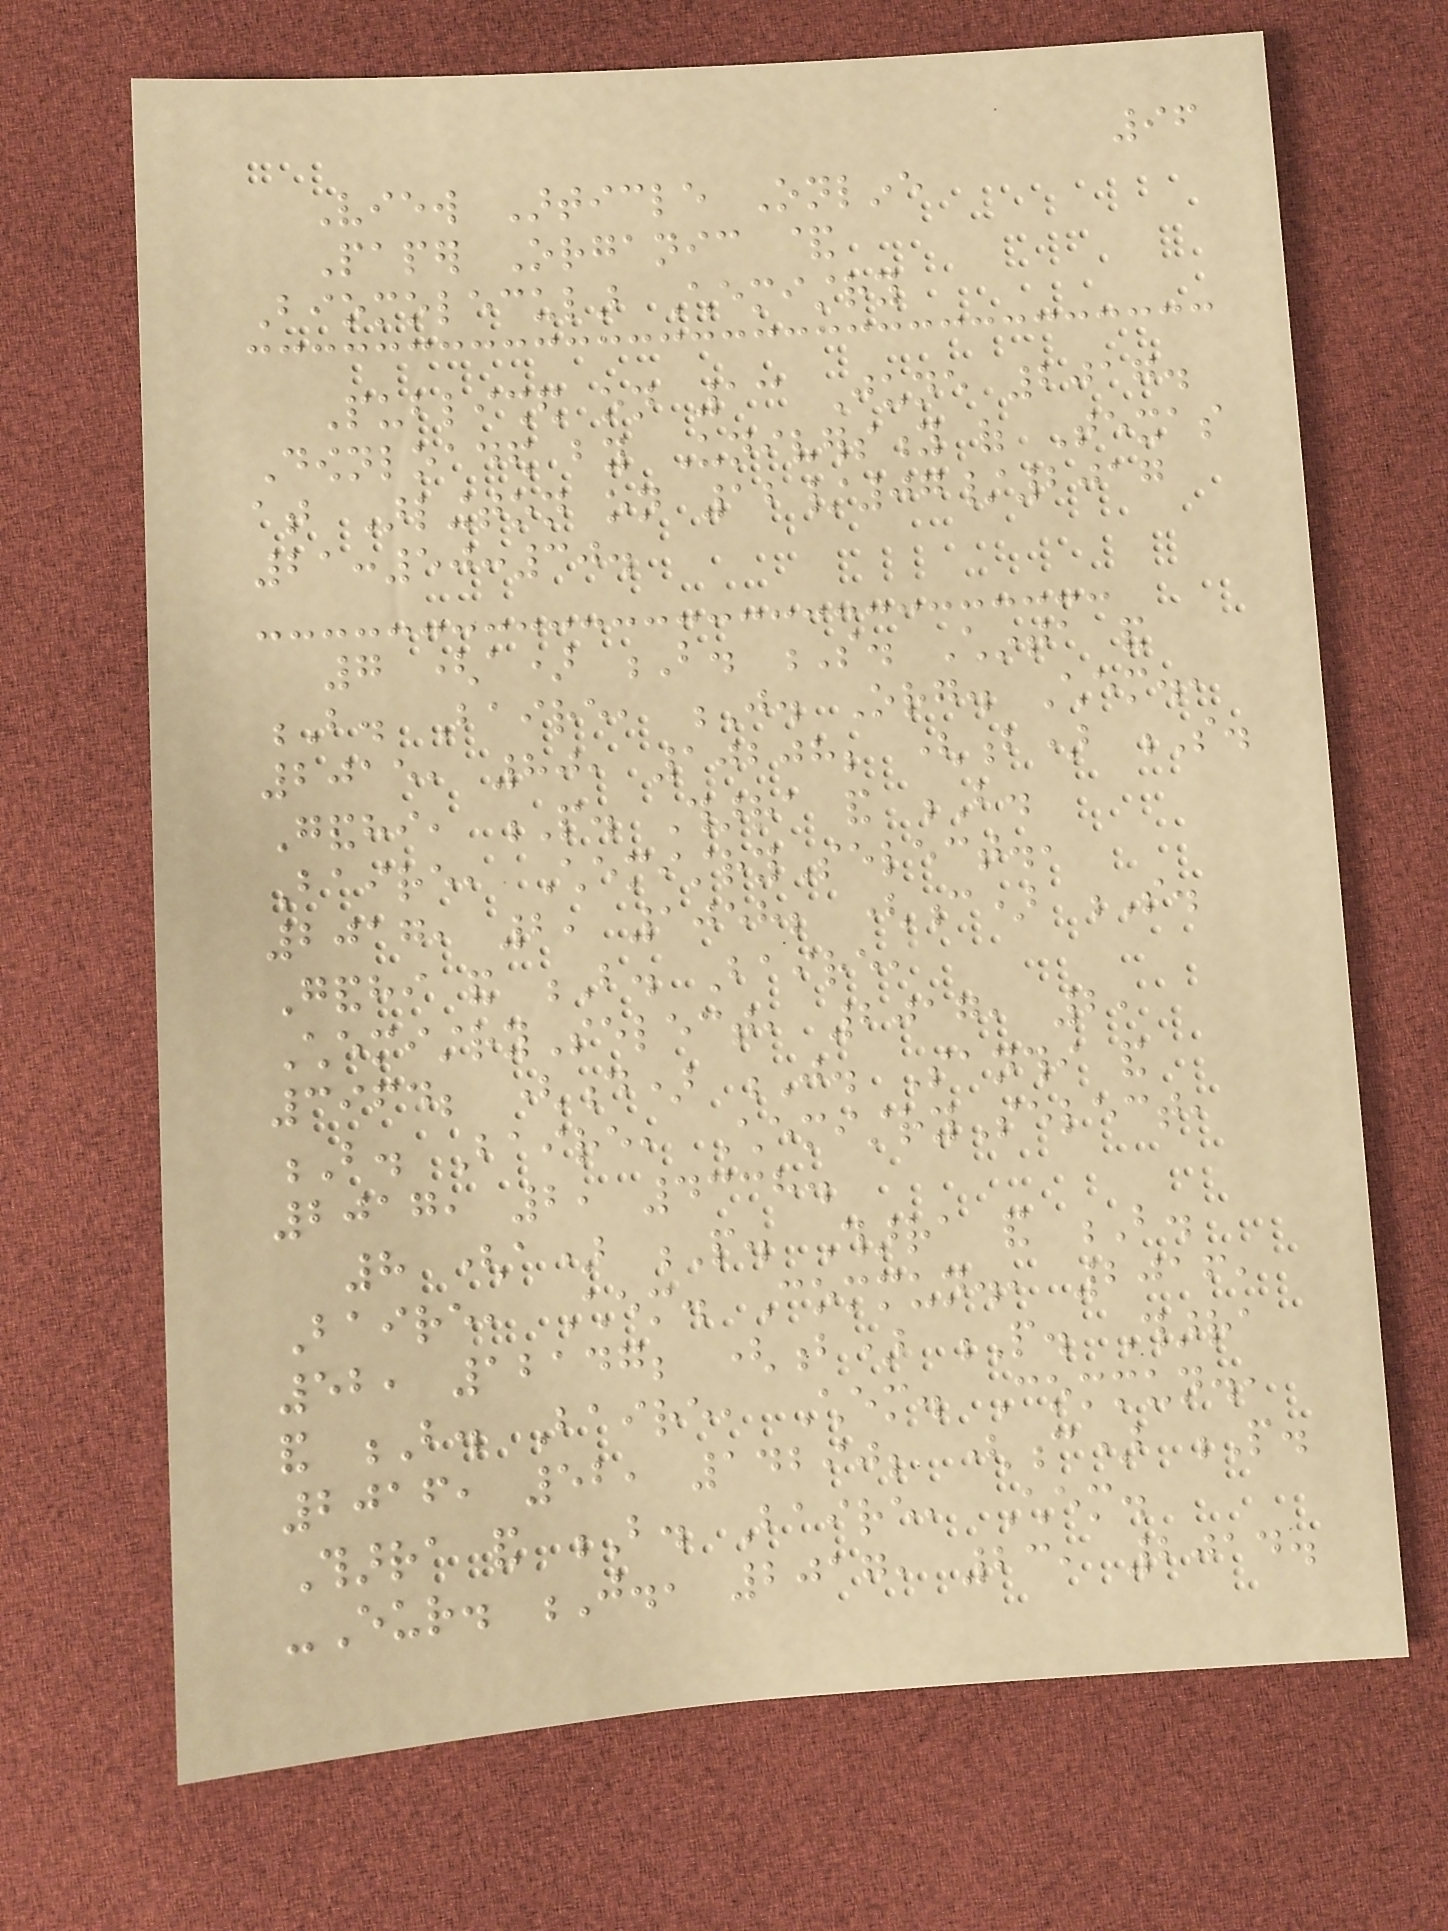96
View Article Online
Paper Organic &
Biomolecular Chemistry
Published on 13 June 2017.
Downloaded by University of Texas
at Arlington on 12/07/2017
21:50:30.
7 (a) B. S. Chinta and
B. Baire, J. Org. Chem.,
2015, 80, 10208; (b) S.
Gandhi, P. Tharra and B.
Baire, ChemistrySelect.,
2017, 2, 1058; (c) S.
Gandhi and B. Baire,
ChemistrySelect, 2017, 2,
3964; (d) J. Santhi and
B. Baire, ChemistrySelect,
2017, 2, 4338.
8 (a) P. Tharra and B.
Baire, Chem. Commun., 2016,
52, 12147; (b) P. Tharra
and B. Baire, Chem. Commun.,
2016, 52, 14290; (c) P.
Tharra and B. Baire, Chem.
-Eur. J., 2017, 23, 2014.
